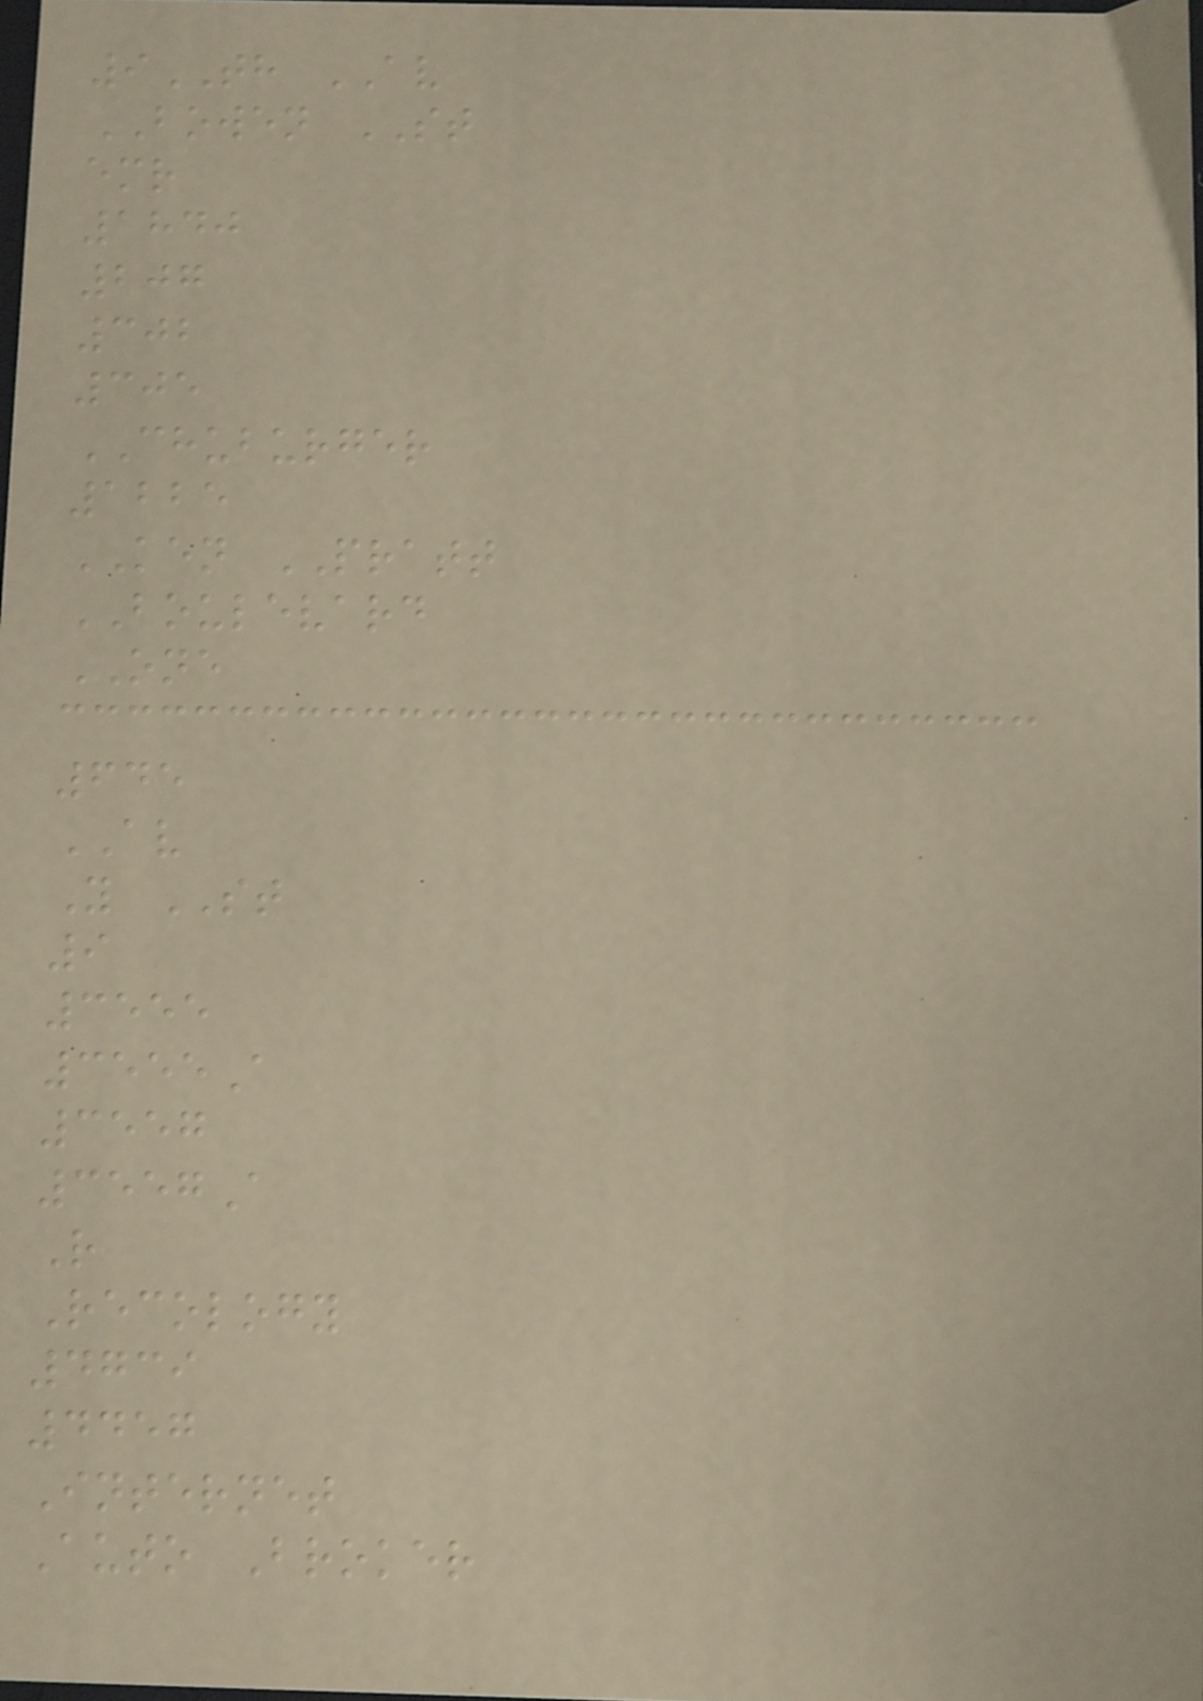9TH AV
BOWEN ST
emr
1840
207
302
305
CHUBURGER
1225
KEN PRATT
BOULEVARD
ONE
645
AV
Y ST
9
3555
3555A
3557
3557A
R
Recology
4739
4457
Internet
Auto Broker
